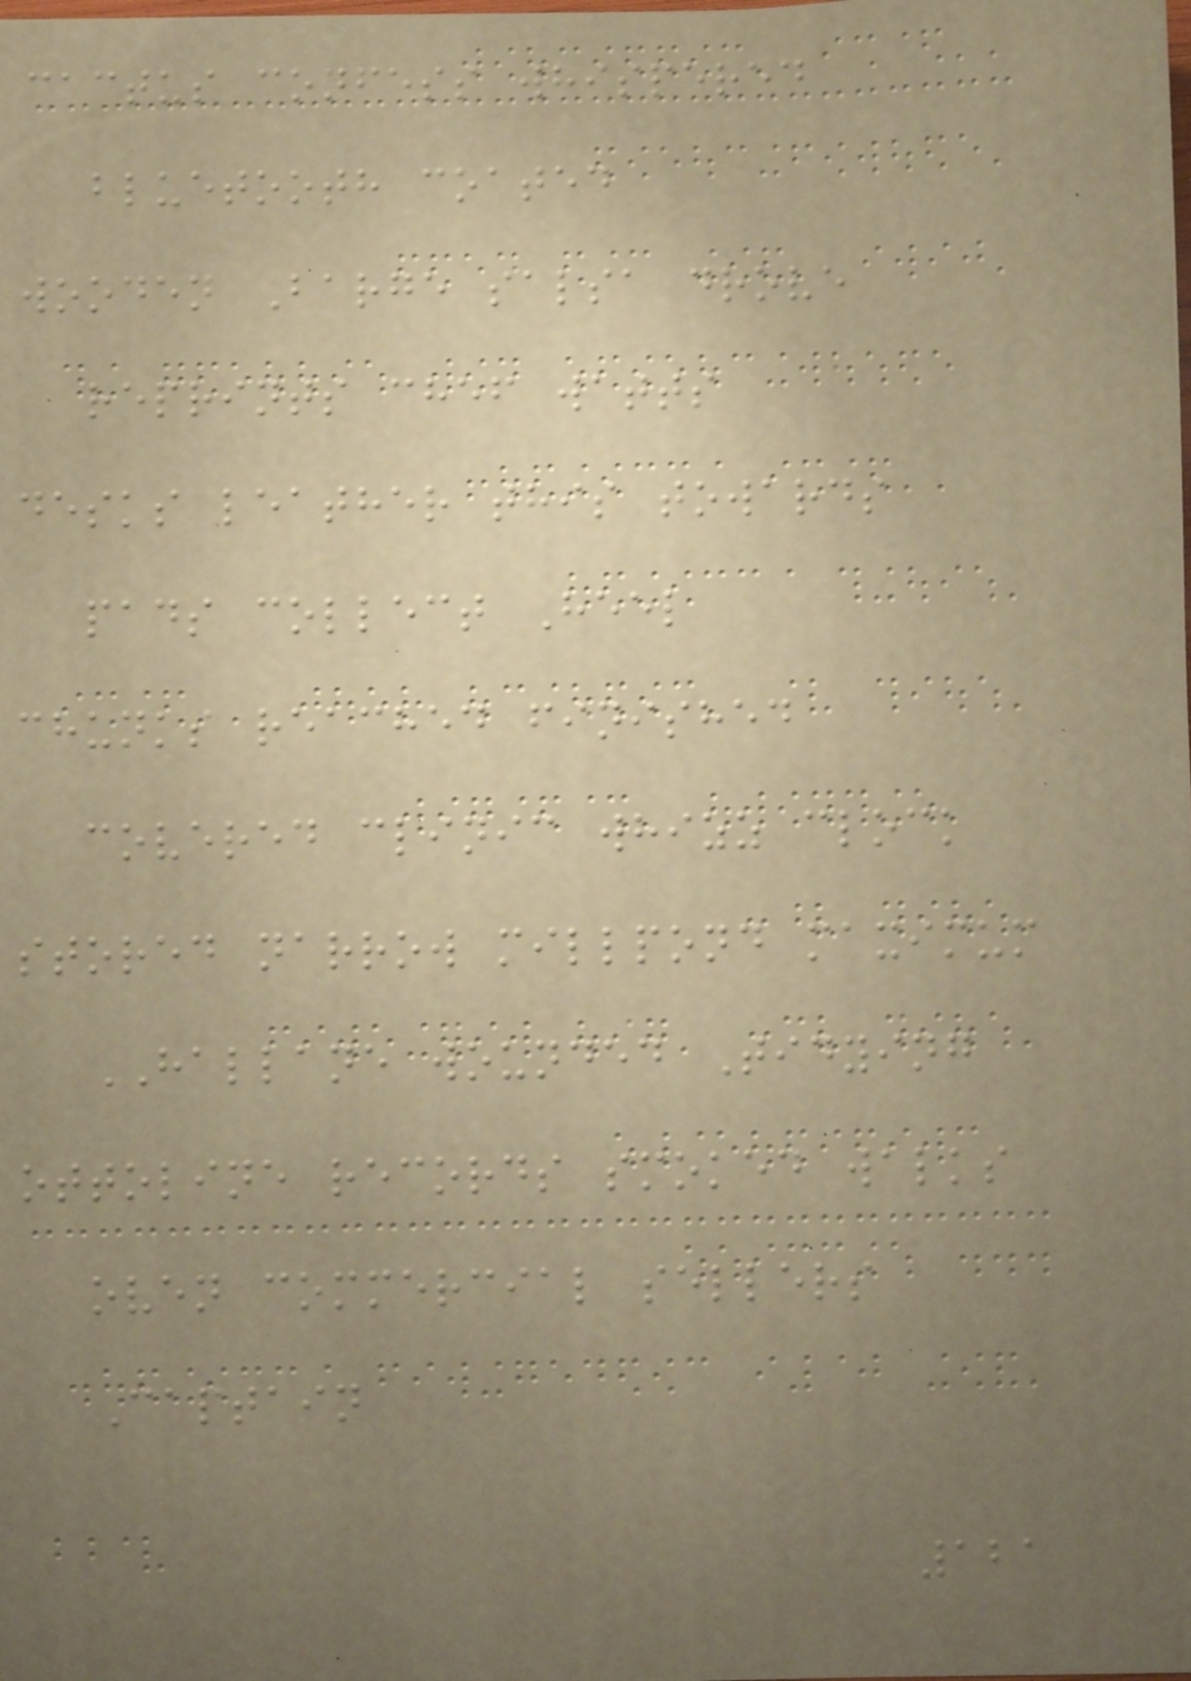cactus confess whispered
bluetooth coated
wooden Barge salsa drove
reprints chef watts
desks leather this towards
pads collect Heel
chunks reached finished
covered clinic whizz clock
stored narrow millpond maximum
HALLANE wounded Tidying
ottoline records smoked walks
oven commercial sellers
Captain
121
